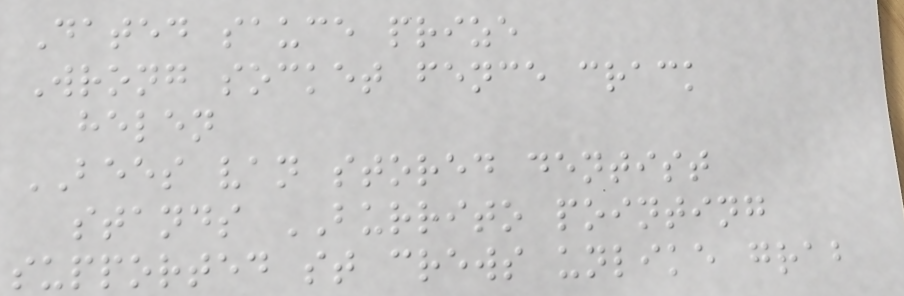Dated sauce prize
Wrong socket fence crack
helen
BEES van stored dentist
stands BURRITO pointing
supported st crews unlike grab
